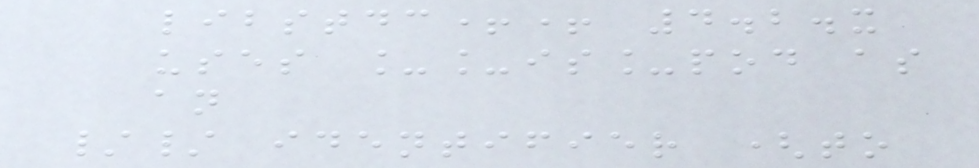libstdc++ 4.2.x
uses __is_pod as
an
// identifier (to
